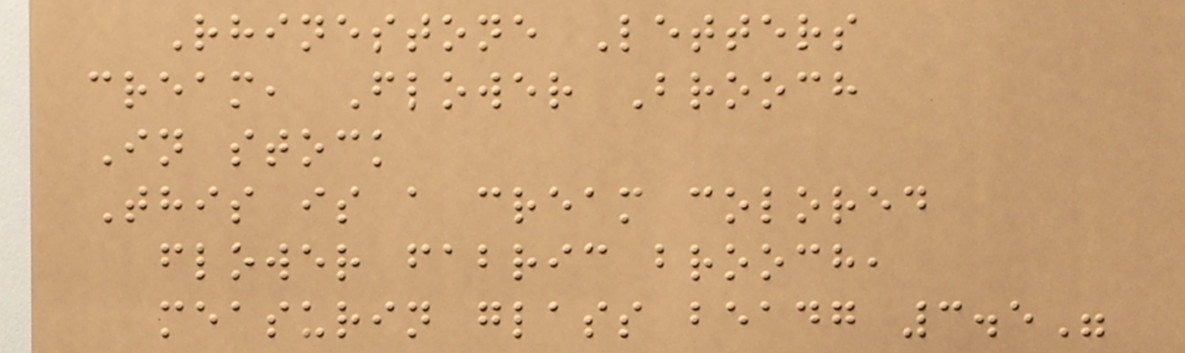Rhinestone Letters
cream, Flower Brooch
In stock
This is a cream colored
flower fabric brooch,
measurin glass beadg 3.5"
